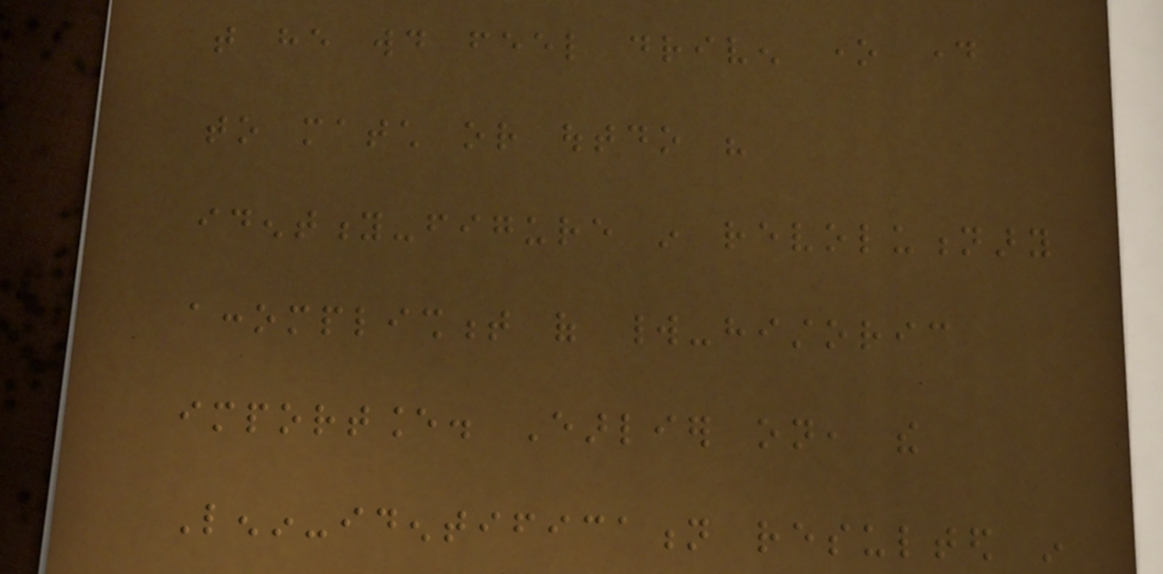that he would feel driven one day
to match or outdo his
identity-figure in revolutionary
accomplishment of world-historic
importance. Earlier on, the
Lenin-identification resulted in
